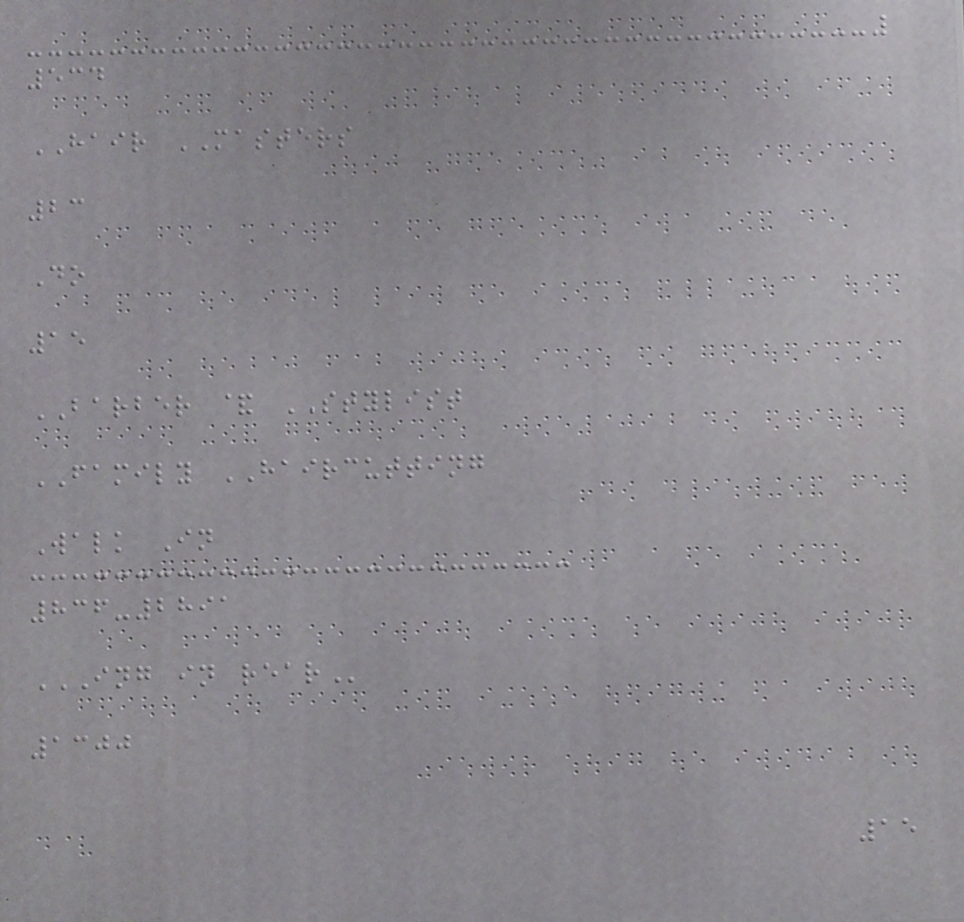534
HAIR MASTERS
23
Do
15
BARBER & STYLIST
FAMILY HAIRCUTTING
Walk In
836-2891
ING IN REAR
1300
15
